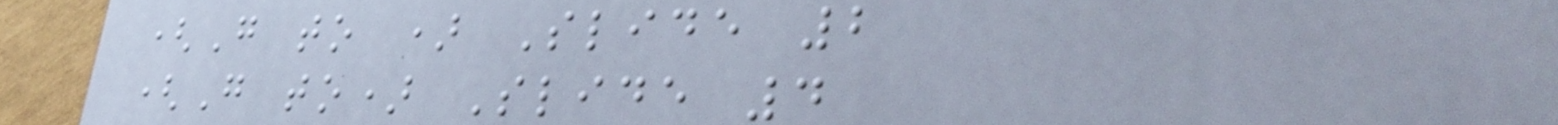(Go to ) Slide 2
(Go to) Slide 4
